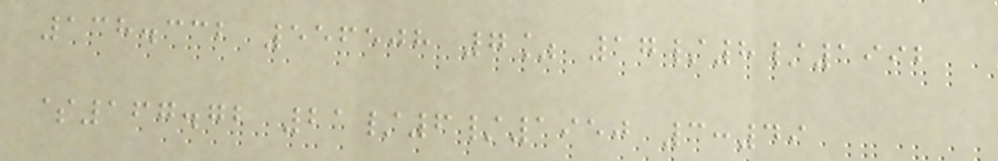138.332 556508 7% 17/8/1992
$167.72 21/6/1950 3:49
